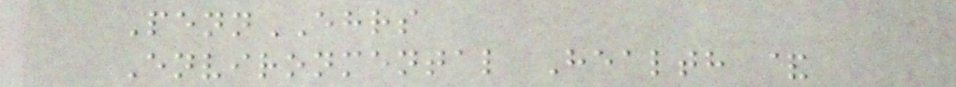PennEHRS
Environmental Health &
